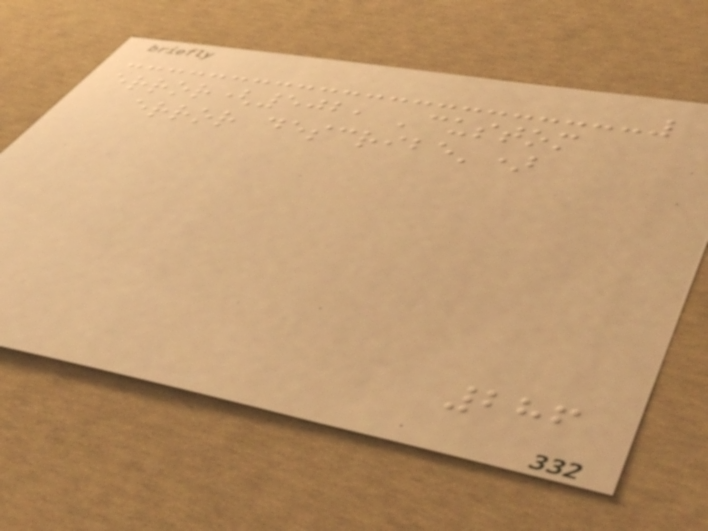error(502, 'custom
error describe')
286
